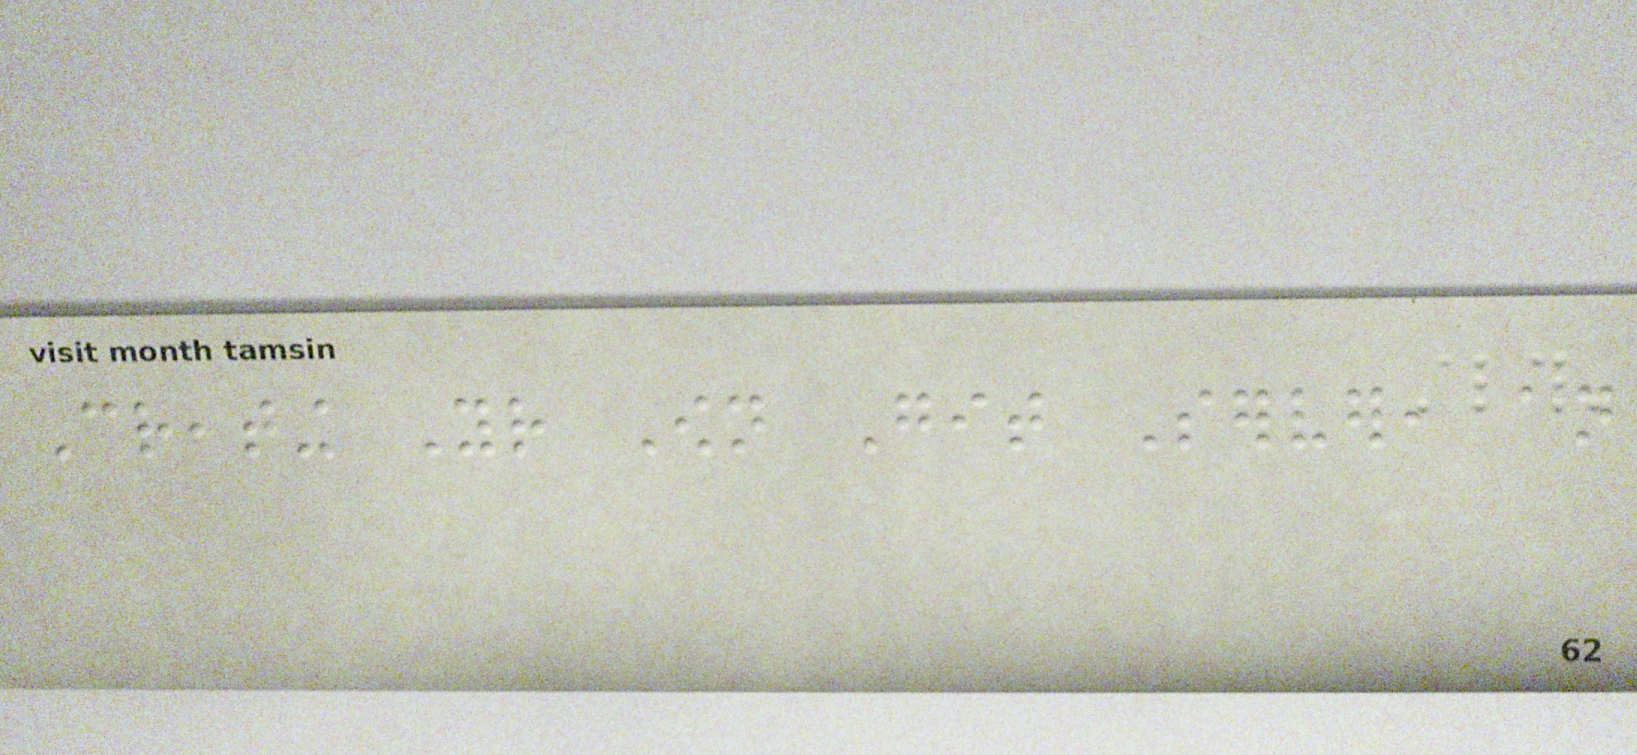Creating Your Own Git Server, an
